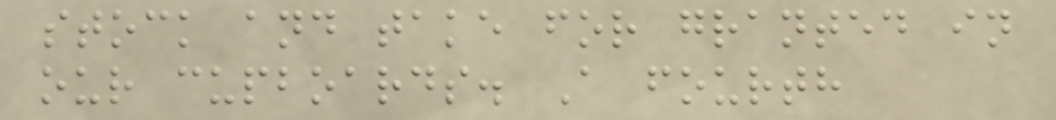stock and take for granted in
our cupboards. A fourth
